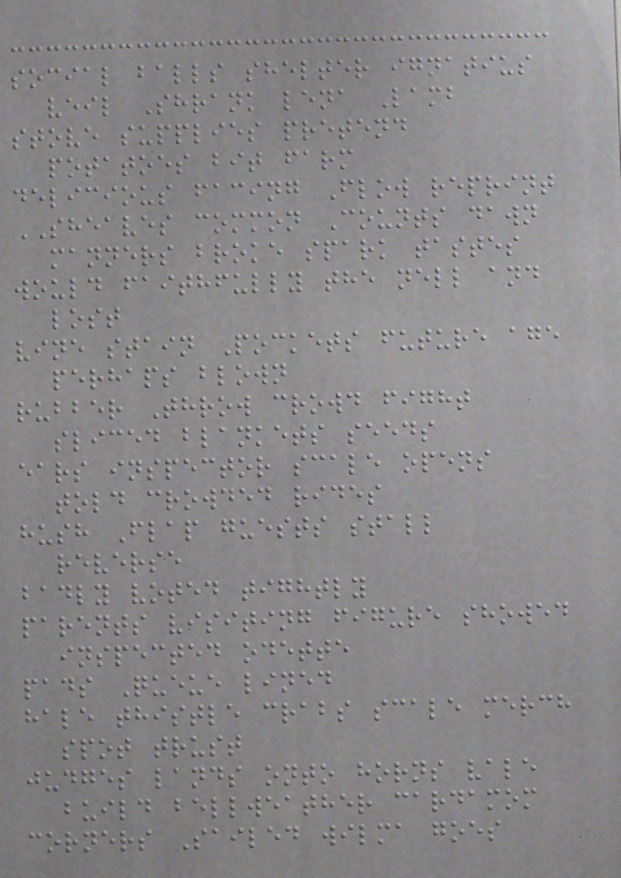social balls shelter ignatius
veil Shrank lena Lamb
stove supplies pretend
potatoes bit farm
delicious facing Flow reprint
SHEAVES common Counts dawn
manners broke spark tastes
would faithfully the nell and
lost
vine stain Pockets future age
perhaps blown
rubber Throw crowd fight
sliced blankets seeds
ears inspector scale opens
told crowded rides
hush Flap guests stall
reverse
badly voted tightly
parents visiting figure showed
inspected odette
pads Queue lined
hale thistle crabs scale merch
spot trust
judges lands onto horns vale
build bellweather cardamom
corners Sailed wilma goes
